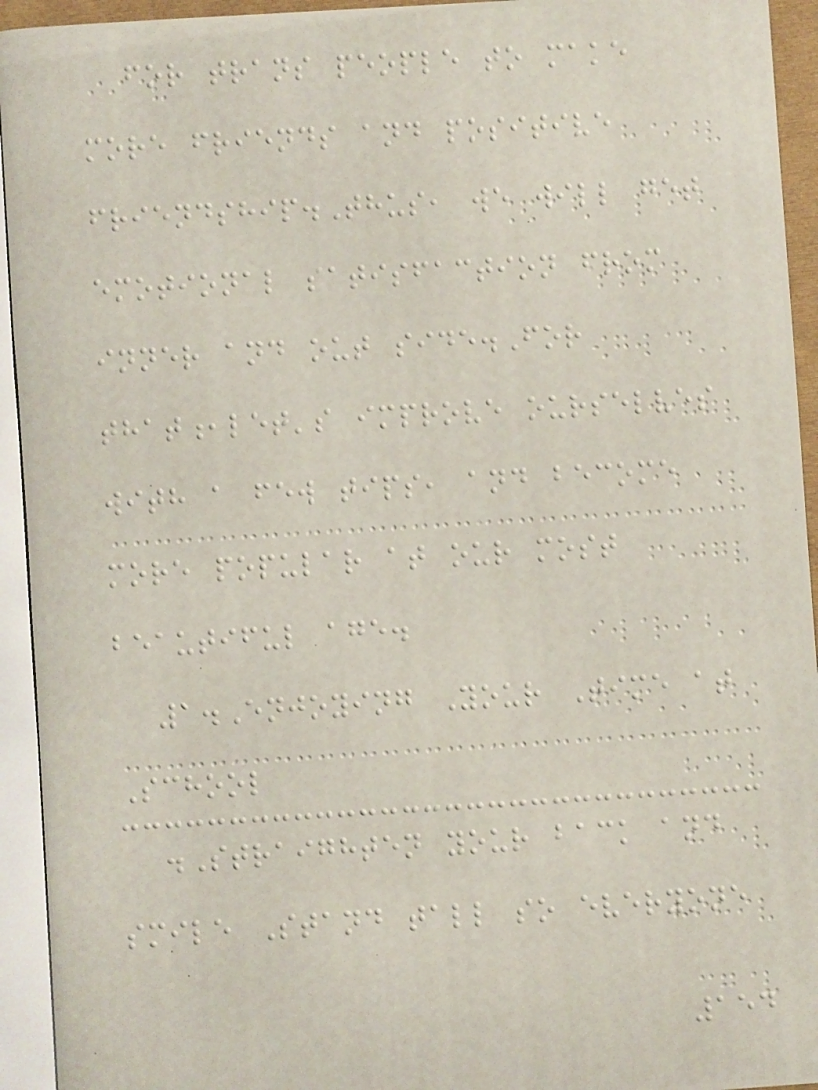for trans people to make
more friends and positive
friendship.Thus, we will get
emotional satisfaction from
inner and out side.For
that,let's improve ourselves
with a few tips, and become
more popular at our most
beautiful age.
1.Enjoying Your Time at
School
.Straighten your back and
smile Stand tall so everyone
154
